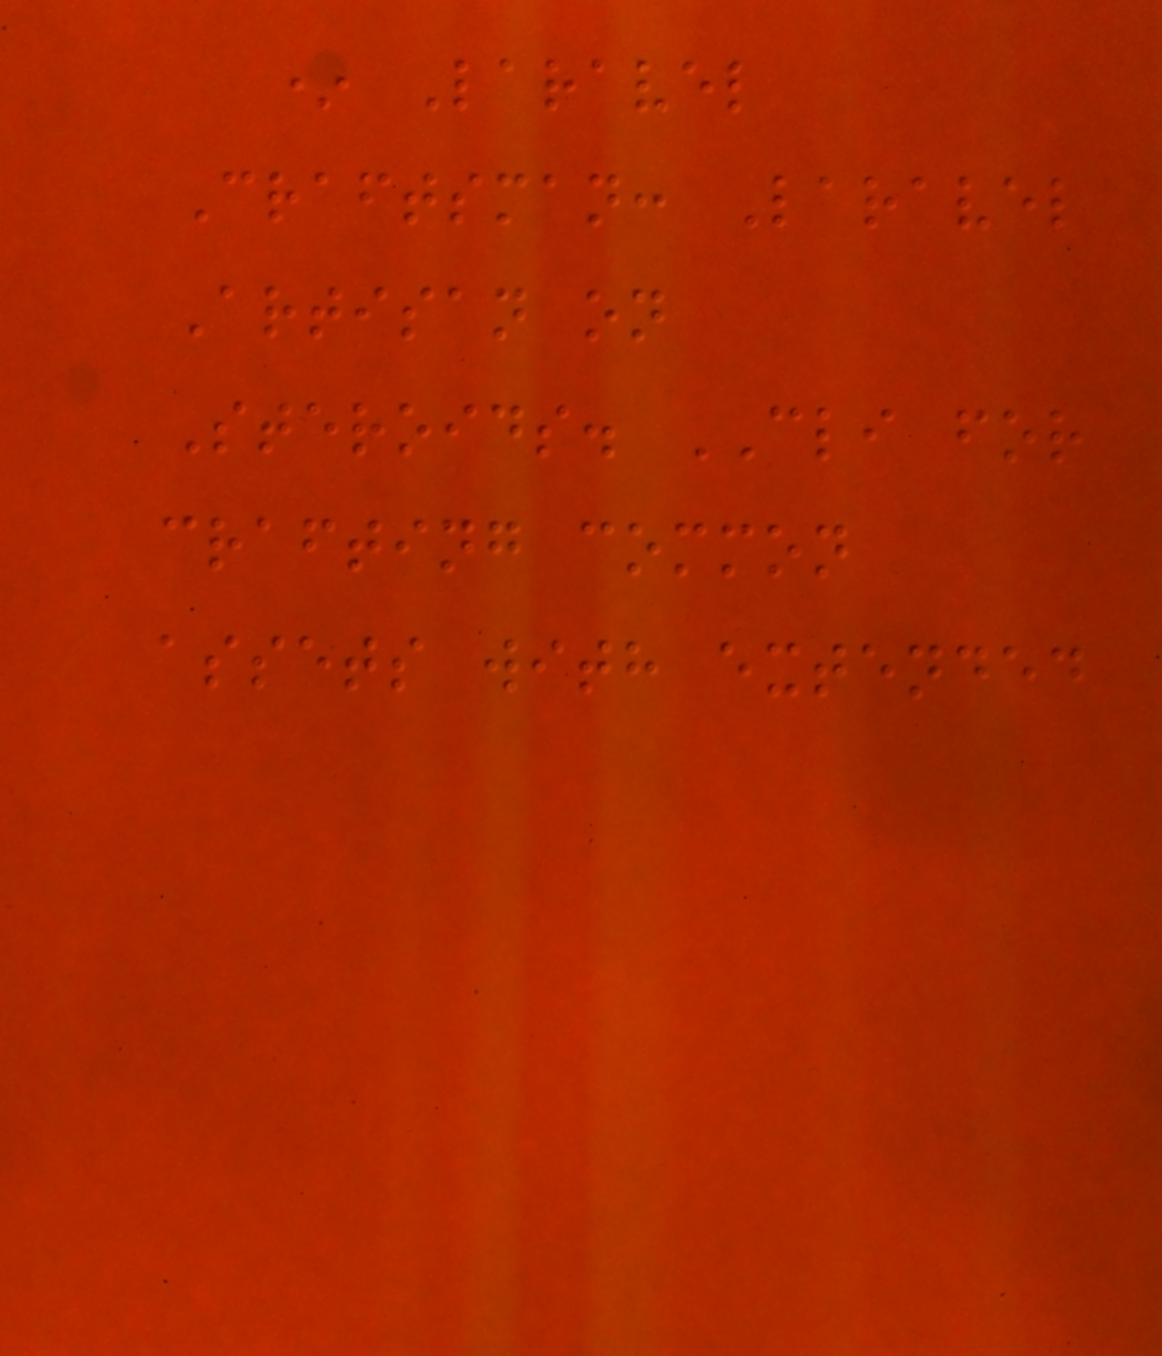* Laravel
Craftsman: Laravel
Artisan on
Steroids. CLI for
crafting common
assets with extended
